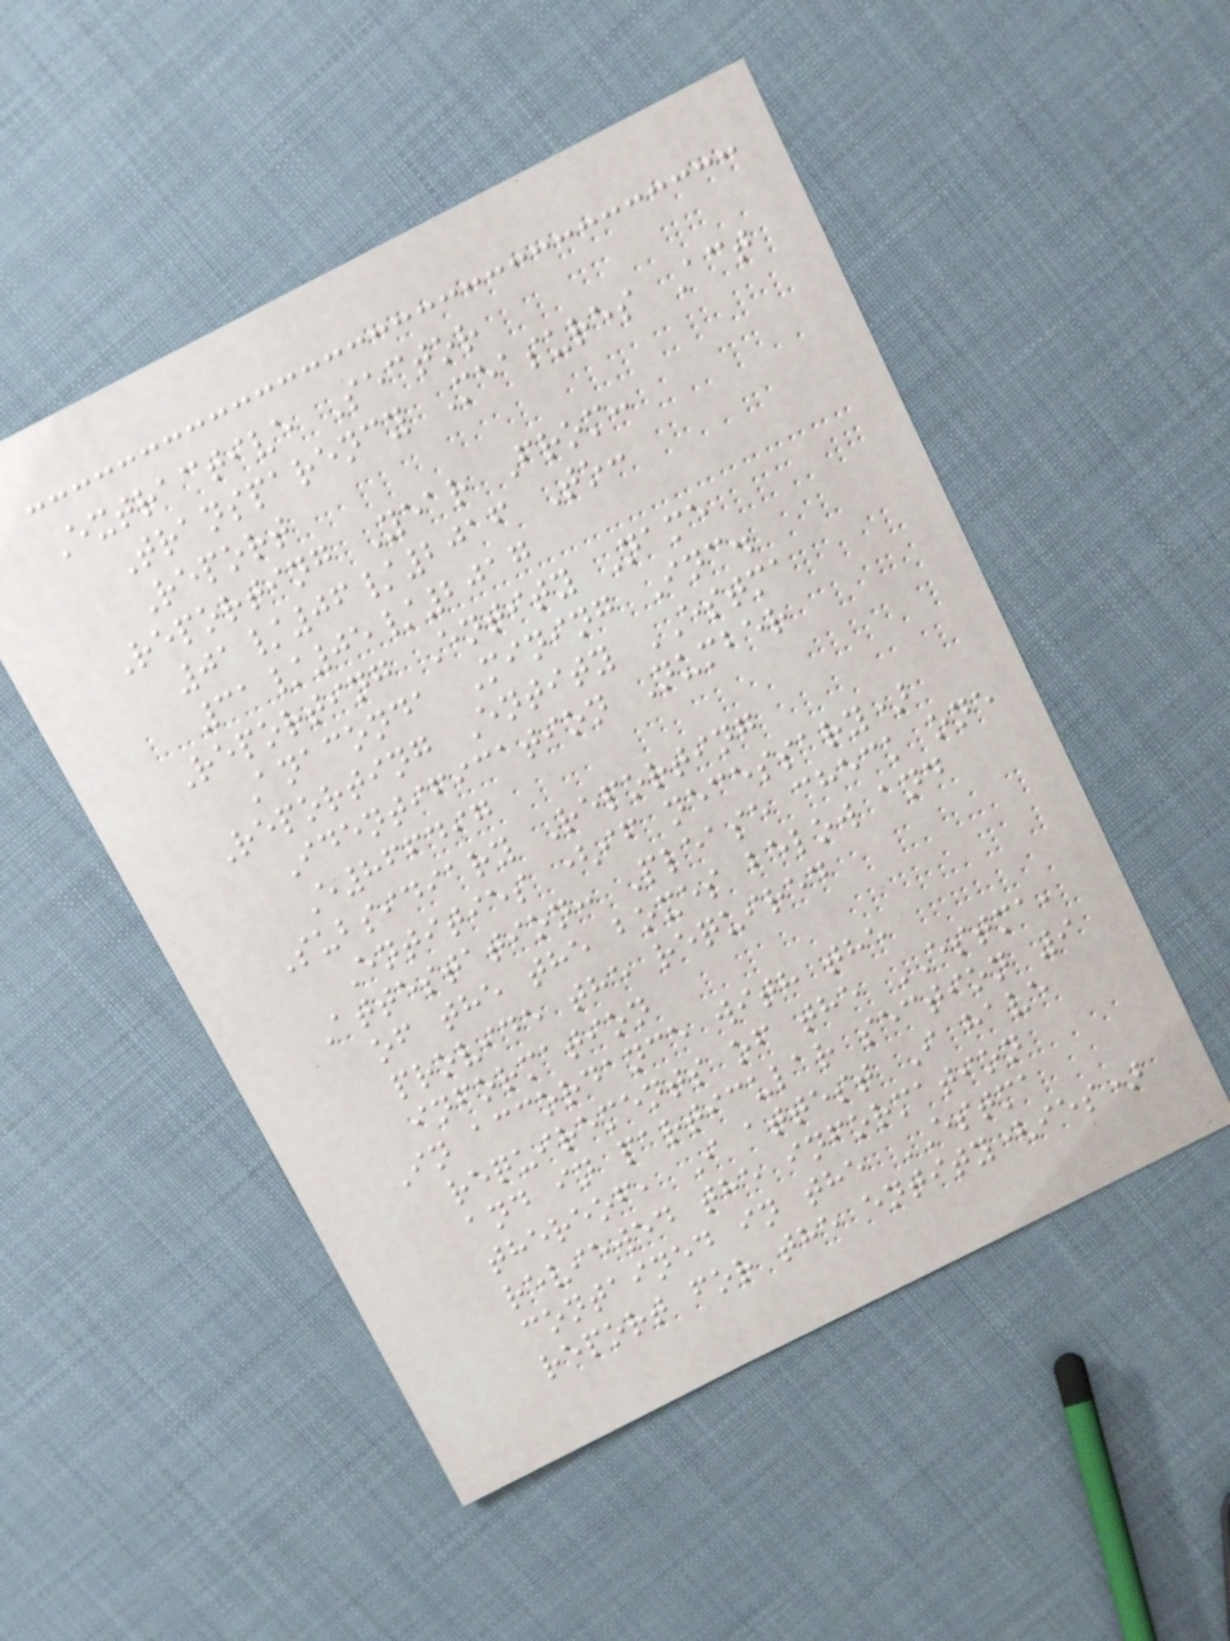Extractive Sector
Transparency Measures Act
Report
Reporting Year From:
01/06/2016 To:
31/05/2017
Reporting Entity Name
Anaconda Mining Inc.
Reporting Entity ESTMA
Identification Number
E866497
Subsidiary Reporting
Entities (if necessary)
Attestation: Please check one
of the the boxes below and
provide the required
information
In accordance with the
requirements of the ESTMA,
and in particular section 9
thereof, I attest I have
reviewed the information
contained in the ESTMA
report for the entity(ies)
